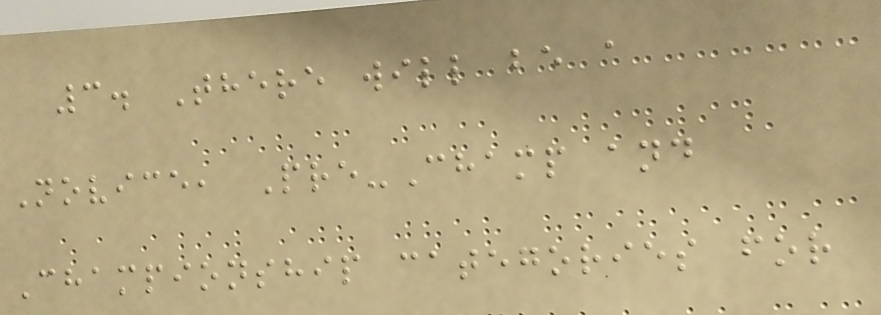3. There will be a
Novice, Pre-Champ and
Championship categories for
